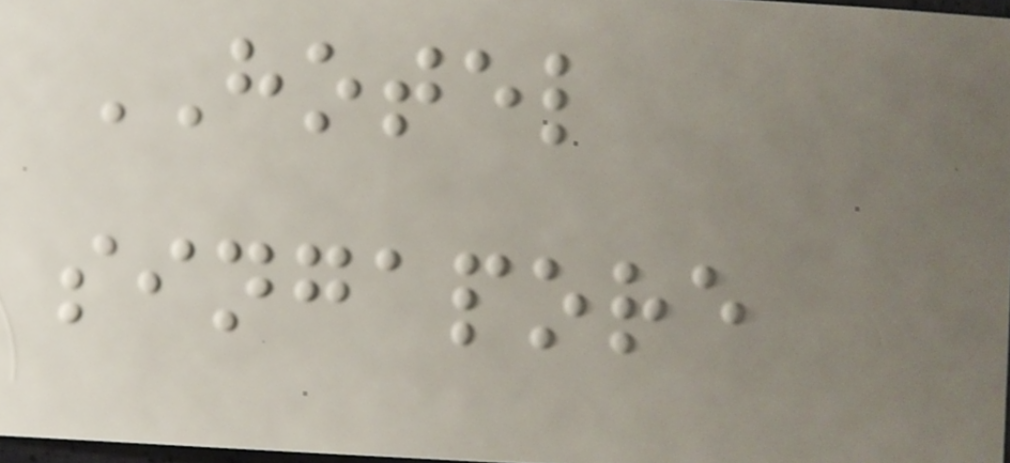HOTEL
singapore
